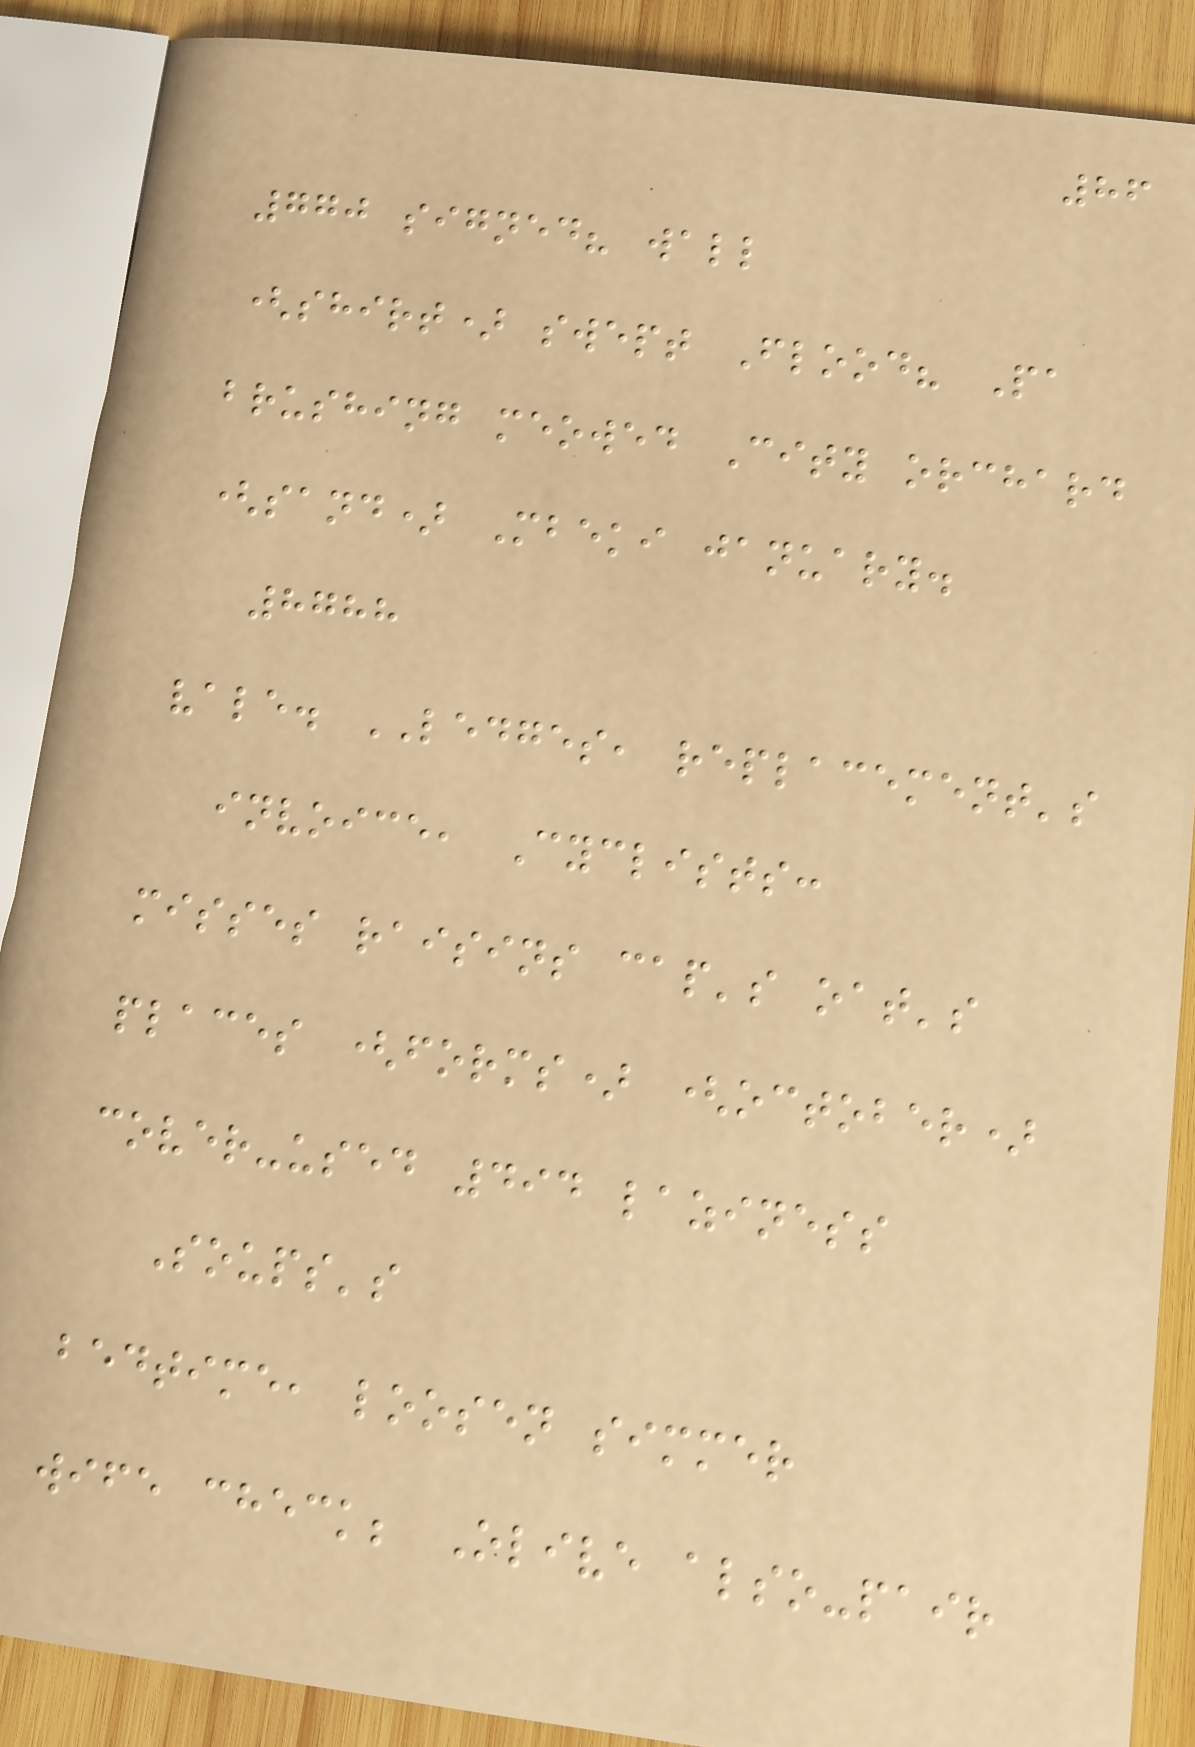86
770 signed? wall
(shirt) swept Flood? Pa
brushing meowed City orchard
(sand) Mbeki january.
8788
vale. LEDGES, replacement's
invoice, Cyclists:
misses raisins cap's oat's
places (forms) (october)
cover-used 494 laziness
Soups's
bedtime, loosen simmer
wife check; Olive also-pair
